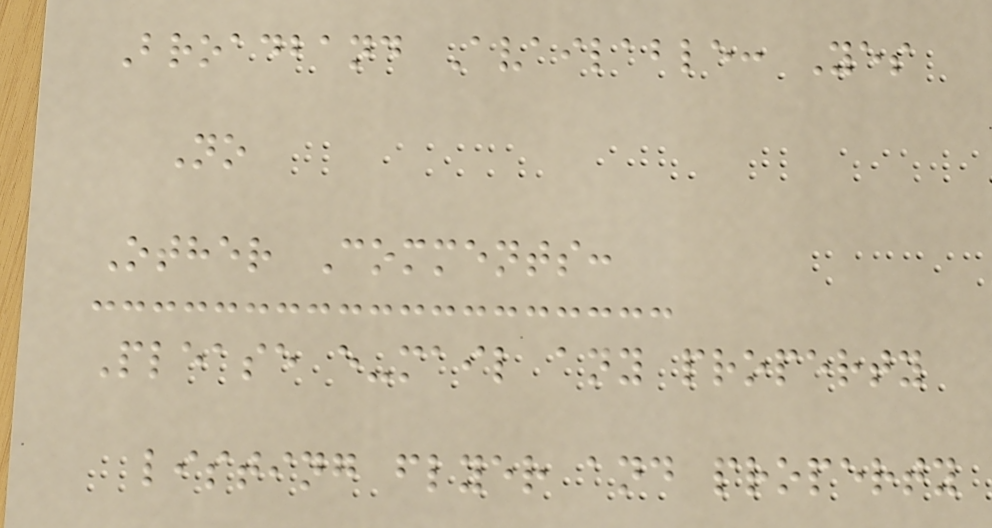Broadband Available: Yes
No
Other Comments:
Please e-mail any property
listing flyer and property
